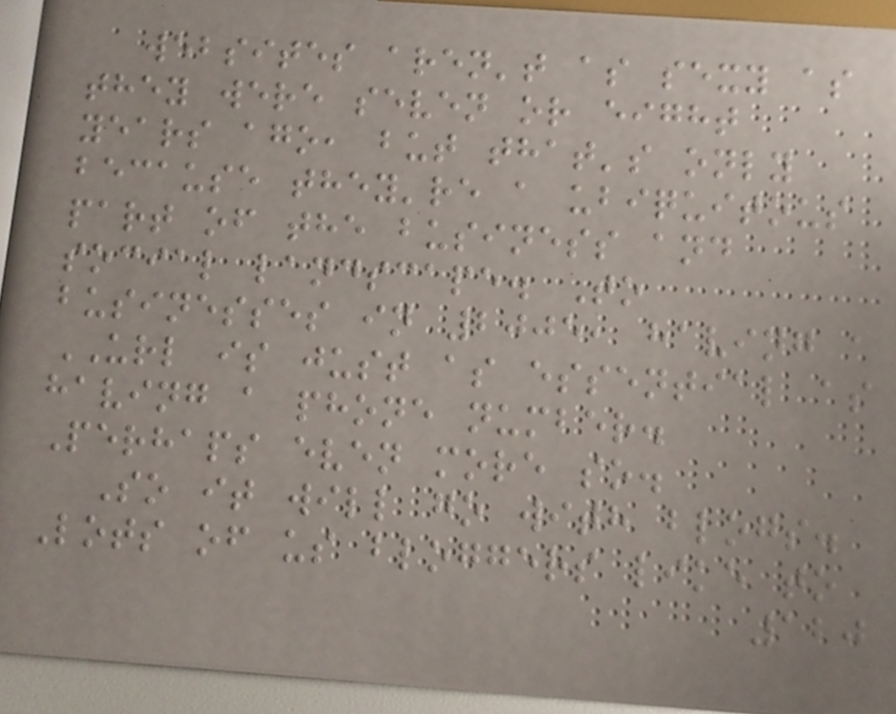websites aren't as sexy as
they were seven or eight
years ago, but that's only
because they're a ubiquitous
part of the business and
social landscape. To
businesses in 2005, having a
URL is just as essential as
having a phone number.
Perhaps even more so.
So it will go with blogs.
Lots of us bloggers like to
120
